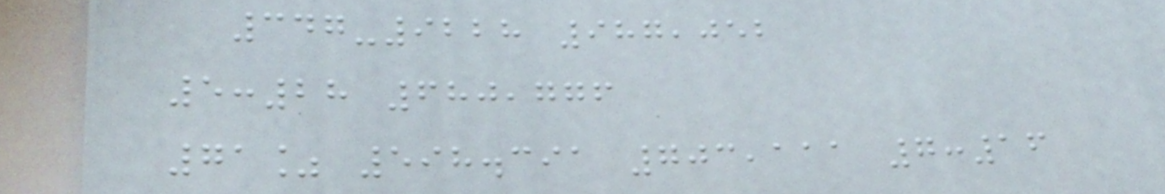347-9228 987,052
5:28 680,776
71% 598.391 703,111 7:16
